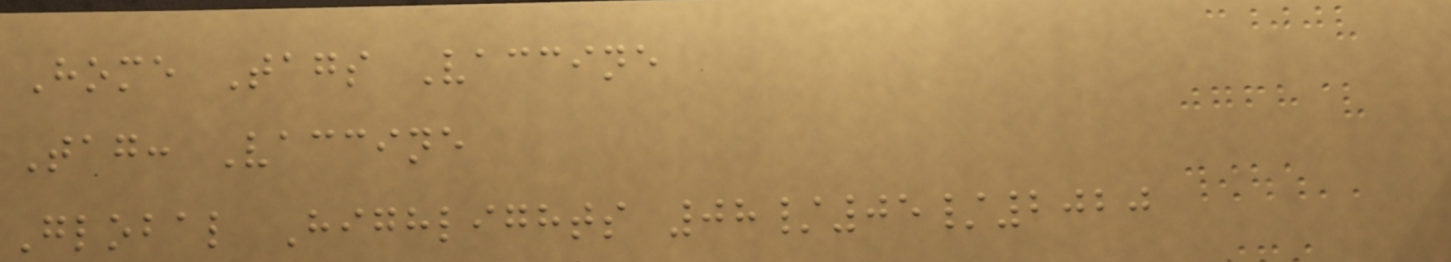Home Tags Vaccine
Tag: Vaccine
Global Highlights 08/05/2020
